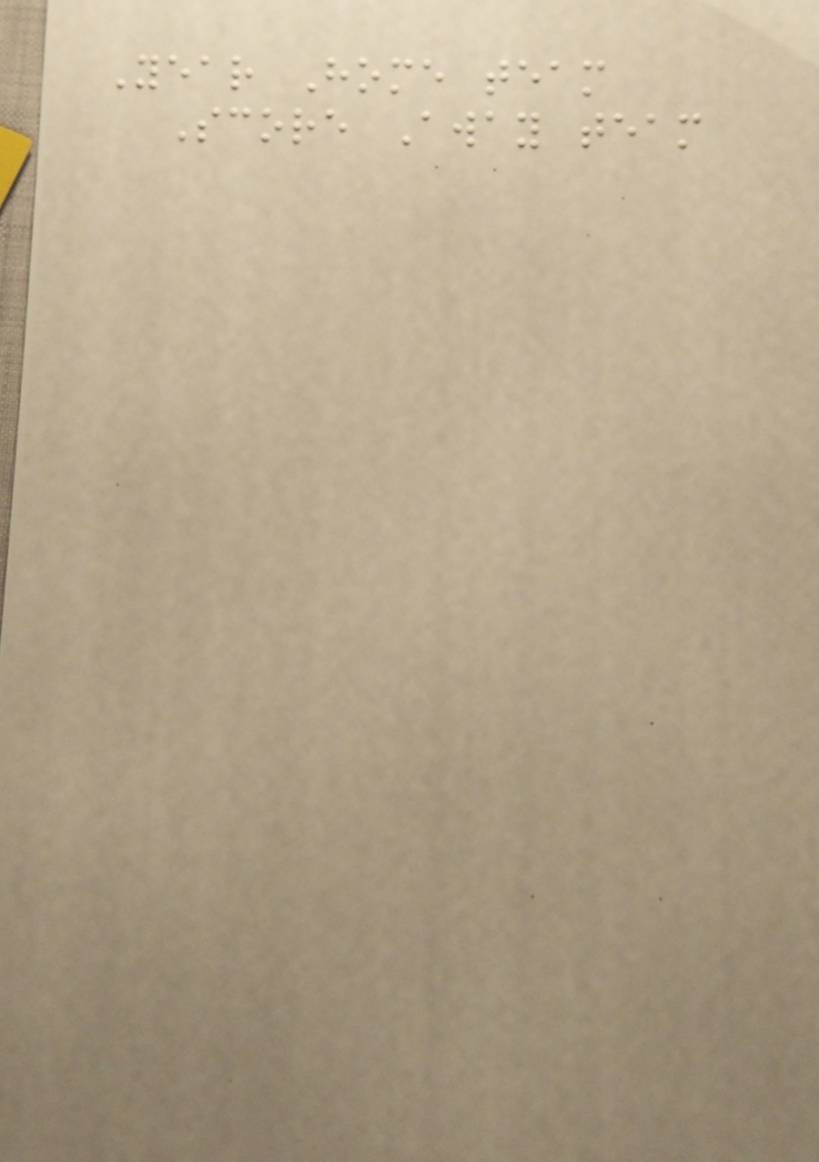Year Home team
Score Away team
